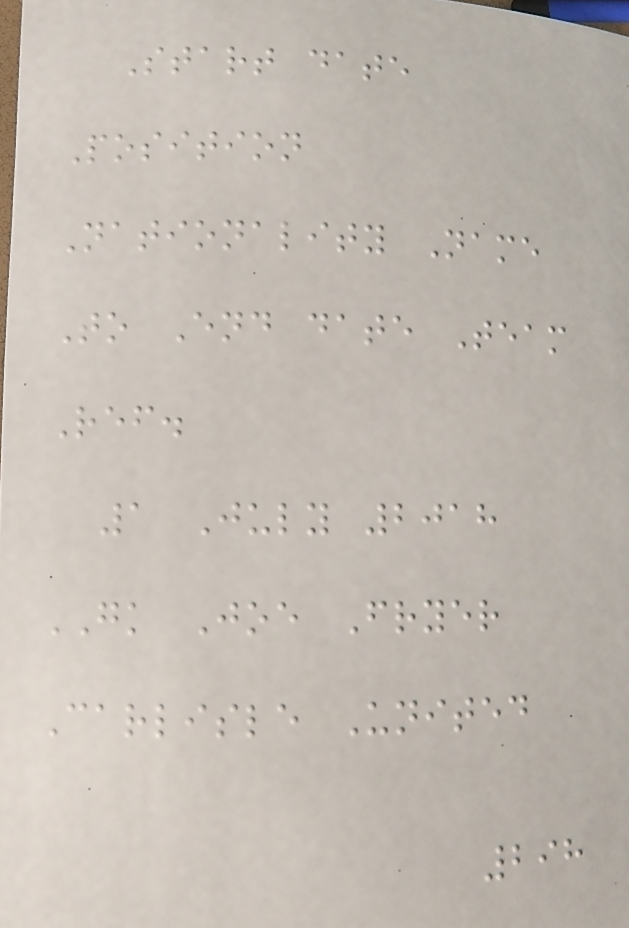Start date
Position
Nationality Name
To End date Team
Ref.
1 July 2018
GK Joe Fryer
Carlisle United
298
